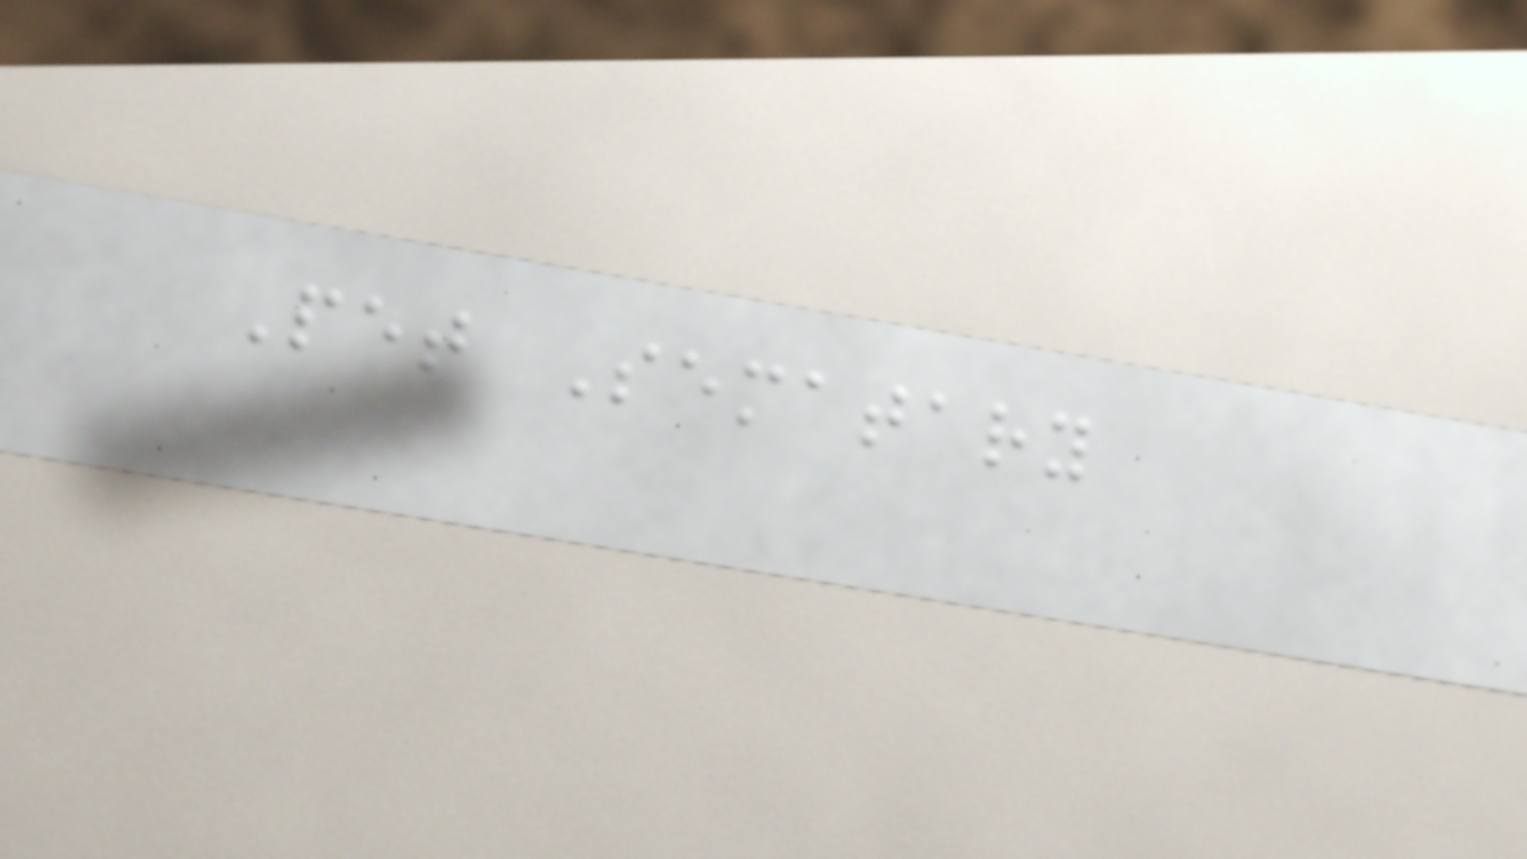Pet Sematary
